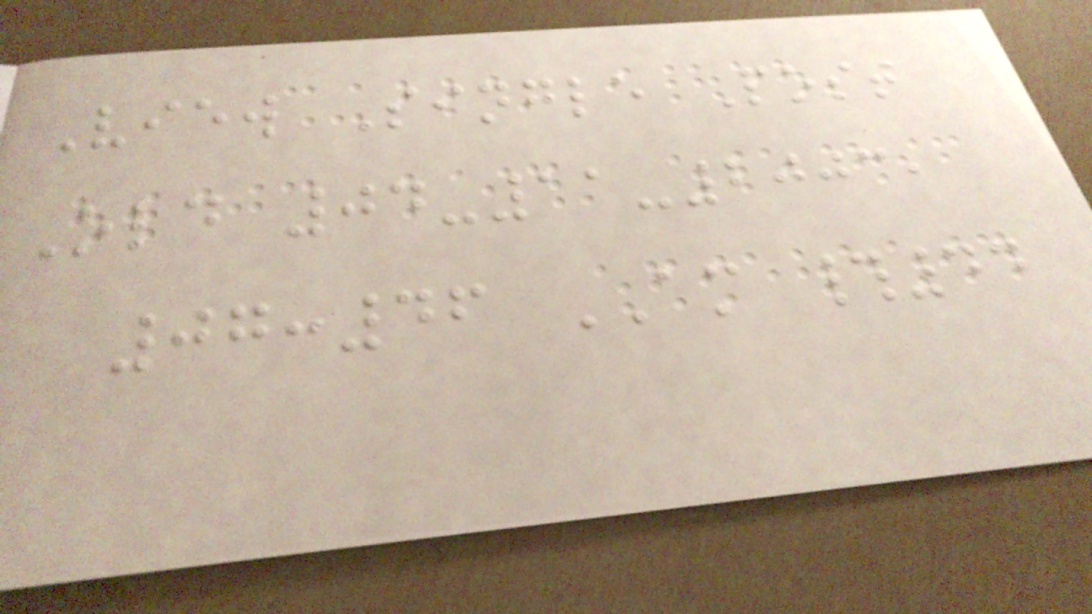View Single Post
Old 04-11-2003,
07:46 AM #44
